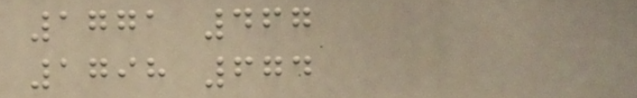1771 467
1798 674
